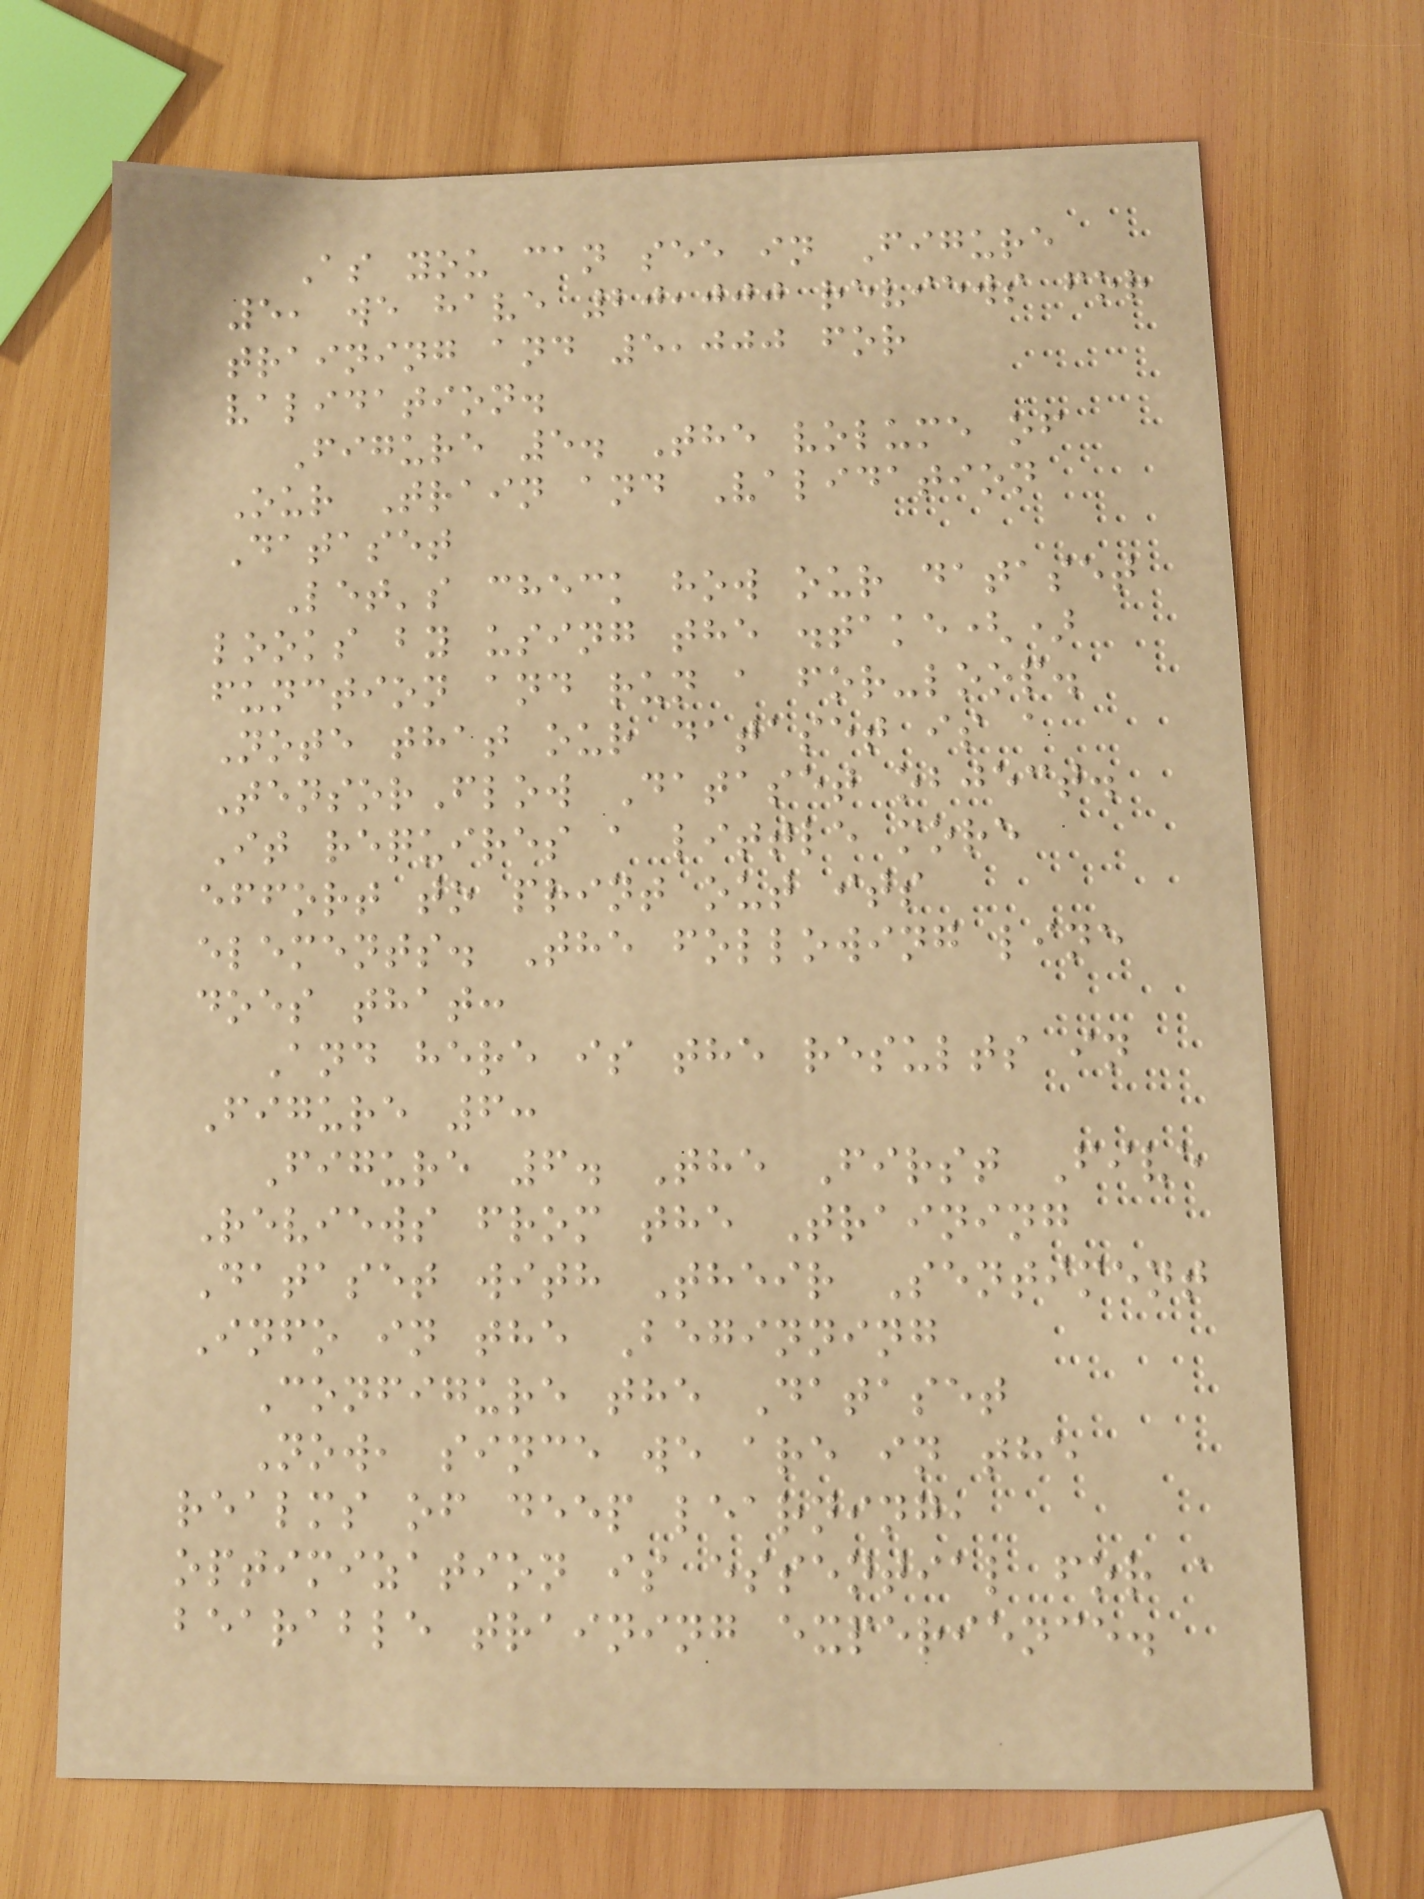As you can see in Figure
5, we have 20,000 reviews for
training and 5,000 for
validation.
Figure 5. The volume of
Our Train and Validation
Dataset
Let's check how our dataset
looks by using the .take()
function and run a for-loop.
Note that our dataset is a
TensorFlow Dataset object.
It requires a little more
effort to print out its
elements. The following line
does that:
And here is the results in
Figure 6:
Figure 6. The First Five
Reviews from the Training
Dataset with Their Sentiment
Info in the Beginning
Configure the Dataset
Now, since we are in the
realms of deep learning,
optimization is essential for a
bearable training experience.
